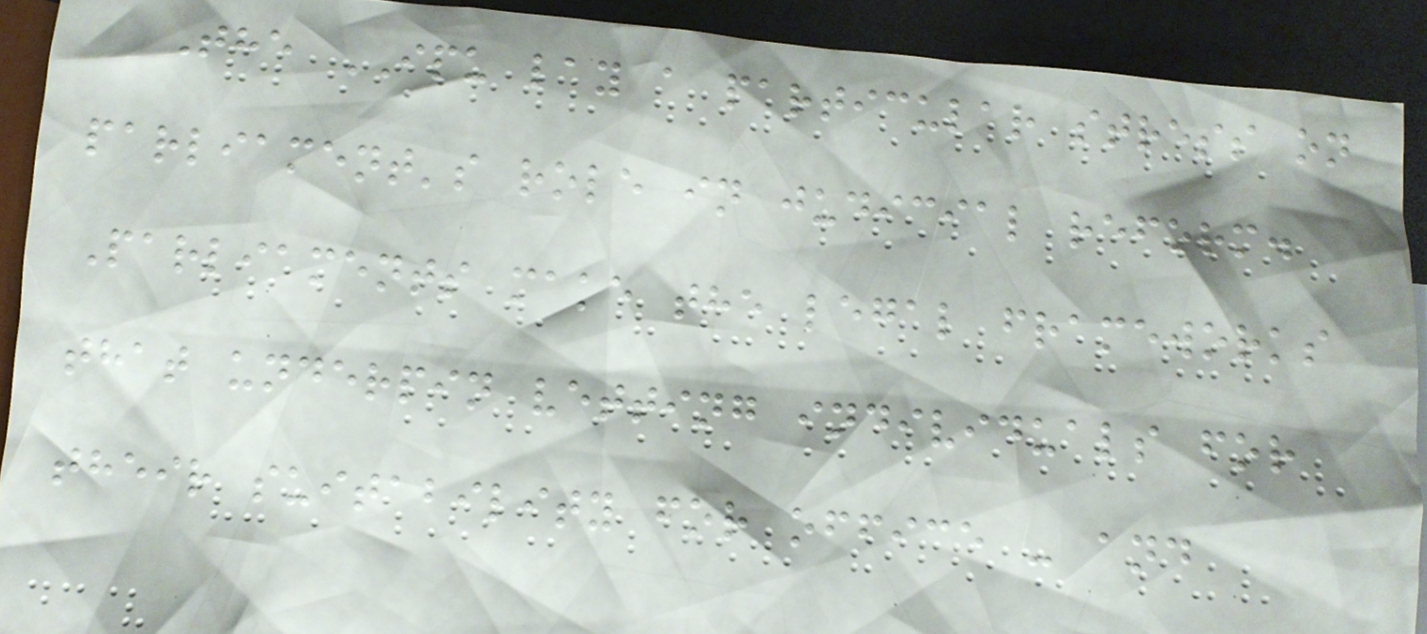The IPU lay a particular stress on
parliament's role in judicial reform.
Parliaments make the legal frameworks
that underpin vetting individuals for
their suitability for office - and
